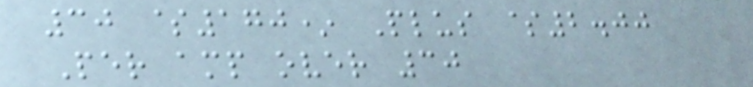30 $170* Plus $2.00
Per amp over 30
